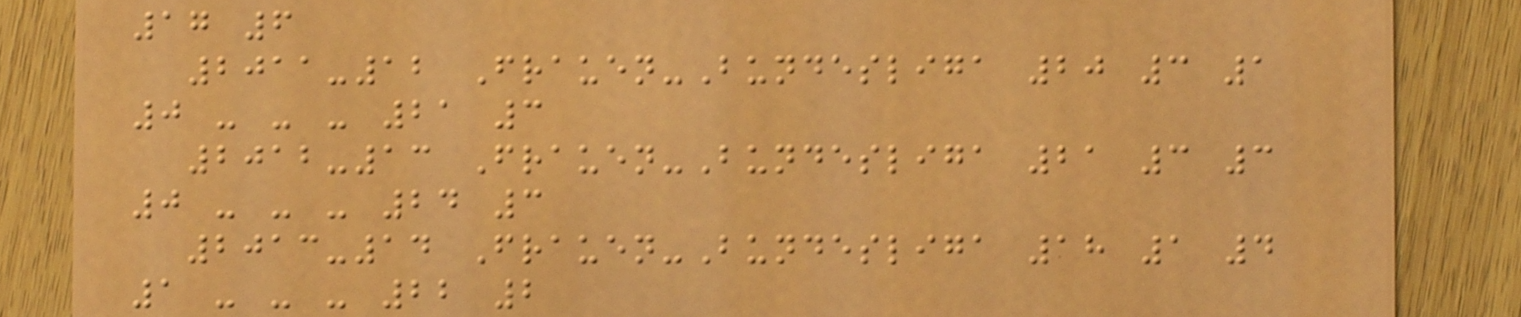17 6
2011-12 Frauen-Bundesliga 20 3 1
0 - - - 21 3
2012-13 Frauen-Bundesliga 21 3 3
0 - - - 24 3
2013-14 Frauen-Bundesliga 18 1 4
1 - - - 22 2
